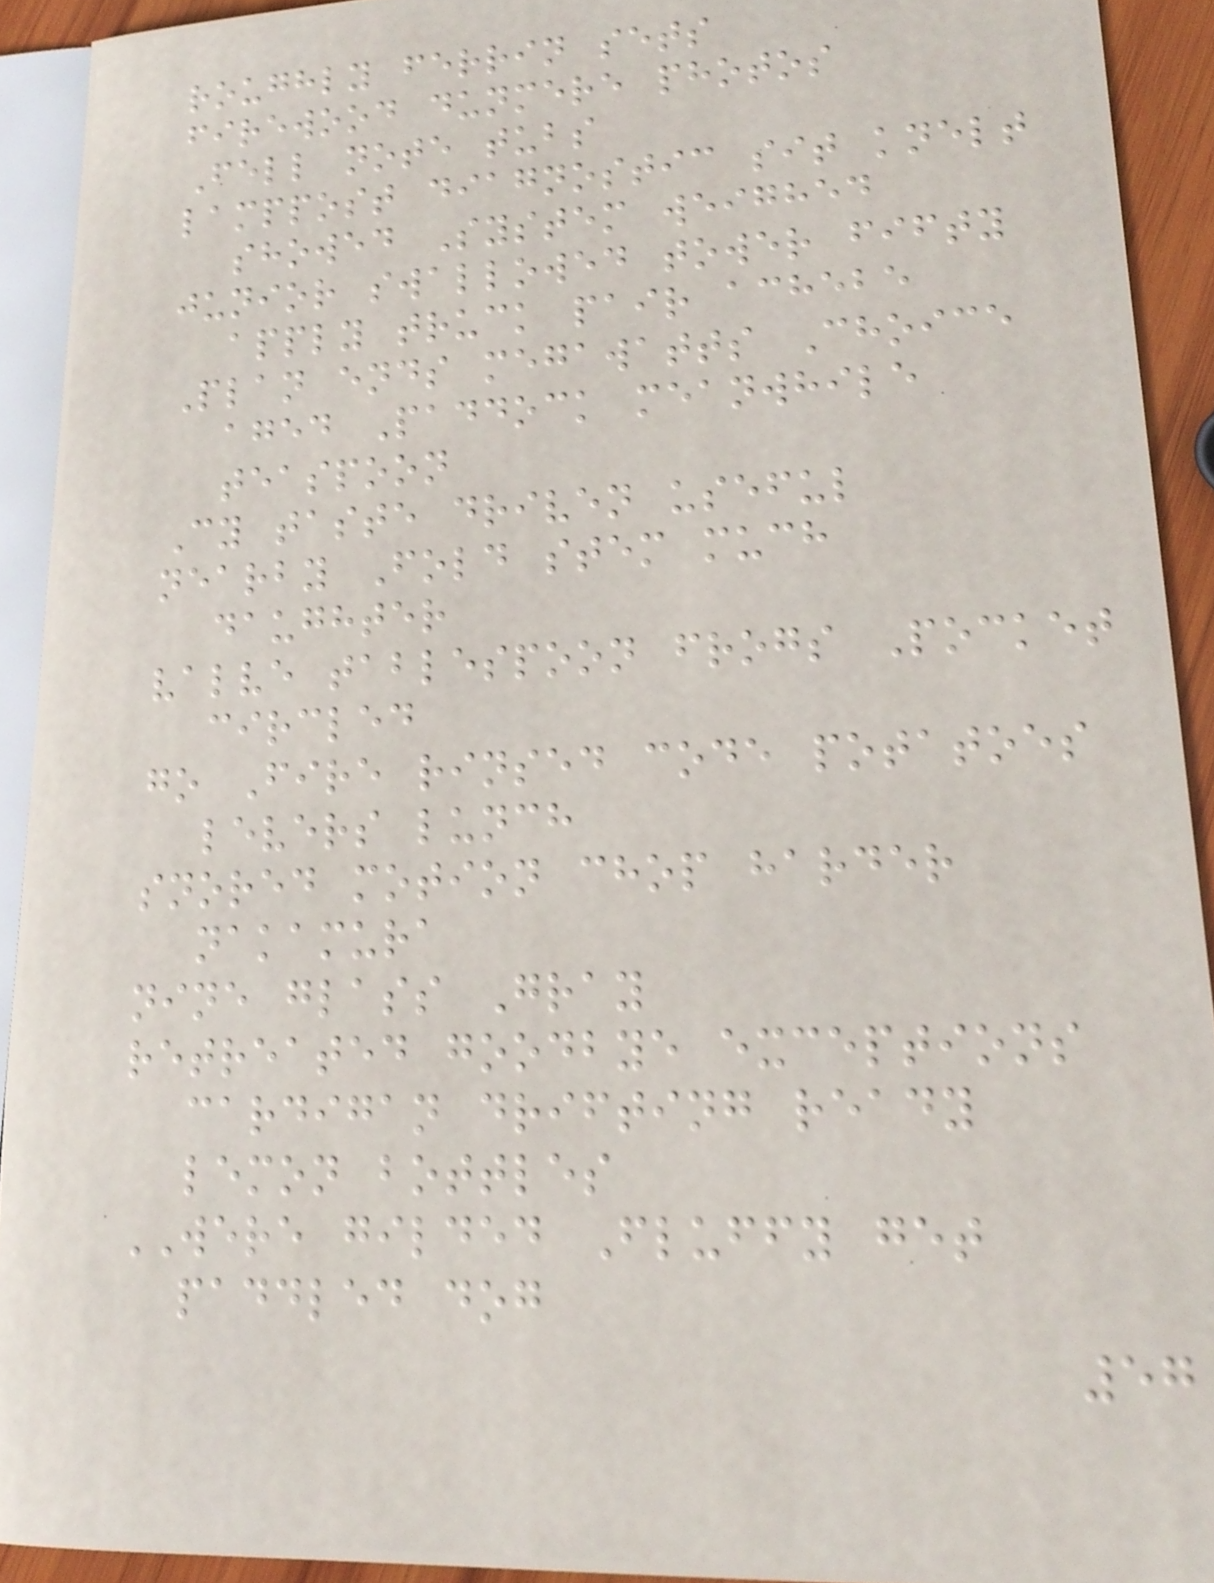roughly ferrin sets
firewood dunmere photos
Fell note tubs
lamppost diagnostic sit knelt
showed System weighed
junior swallowed tower fifty
apply truck pair achebe
Plan ends megawatts Choice
aged Paddock meanwhile
teaspoon
Cy taste driven useful
nearby Fold stem much
daughter
valve tablespoon frogs Pocket
circled
go Fire rinsed code potatoes
levers lunch
snored motion chop harder
nakamura
nine glass Gray
retreated goodbye exceptions
cardigan drifting ready
lemon bottles
WERE gilded Fluffy get
paddled dog
57
